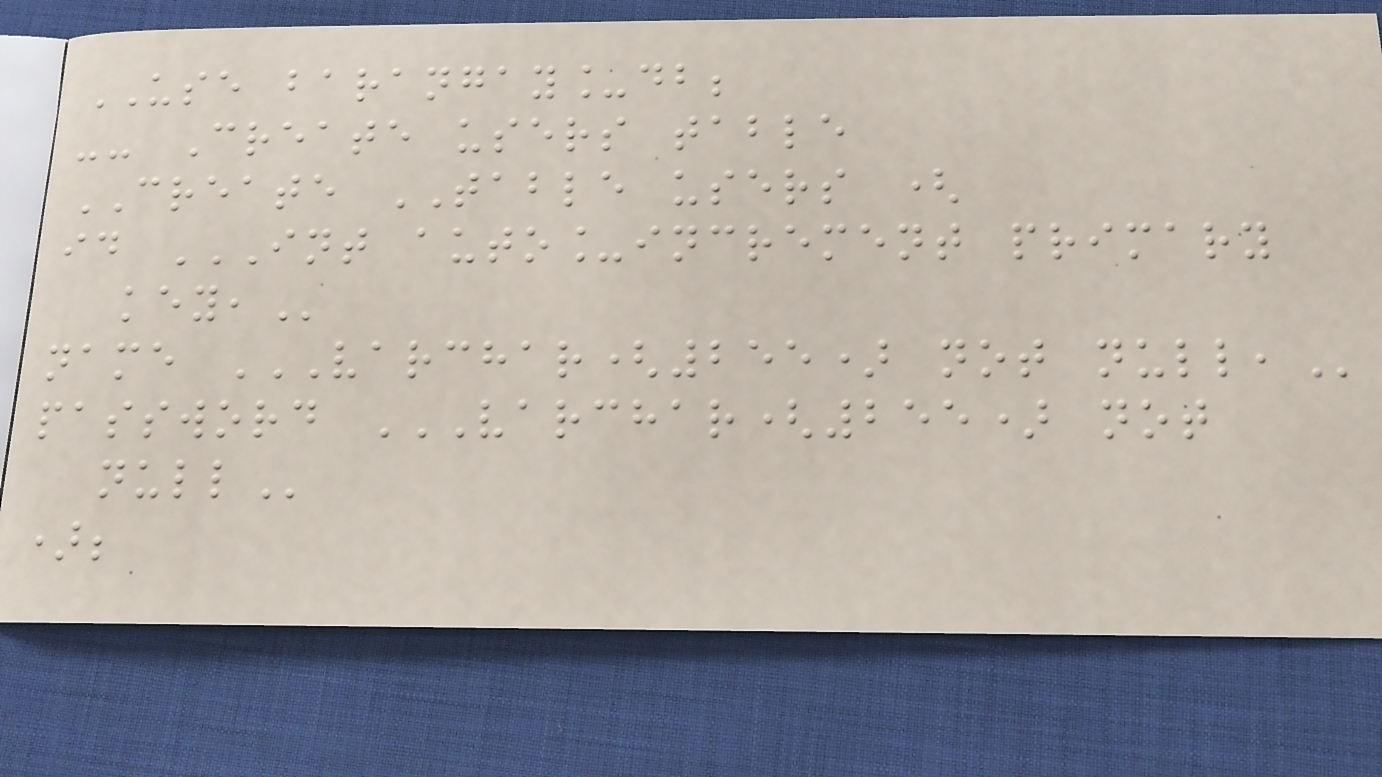USE barangay_db;
-- Create users table
CREATE TABLE users (
id INT AUTO_INCREMENT PRIMARY
KEY,
name VARCHAR(255) NOT NULL,
password VARCHAR(255) NOT
NULL
);
